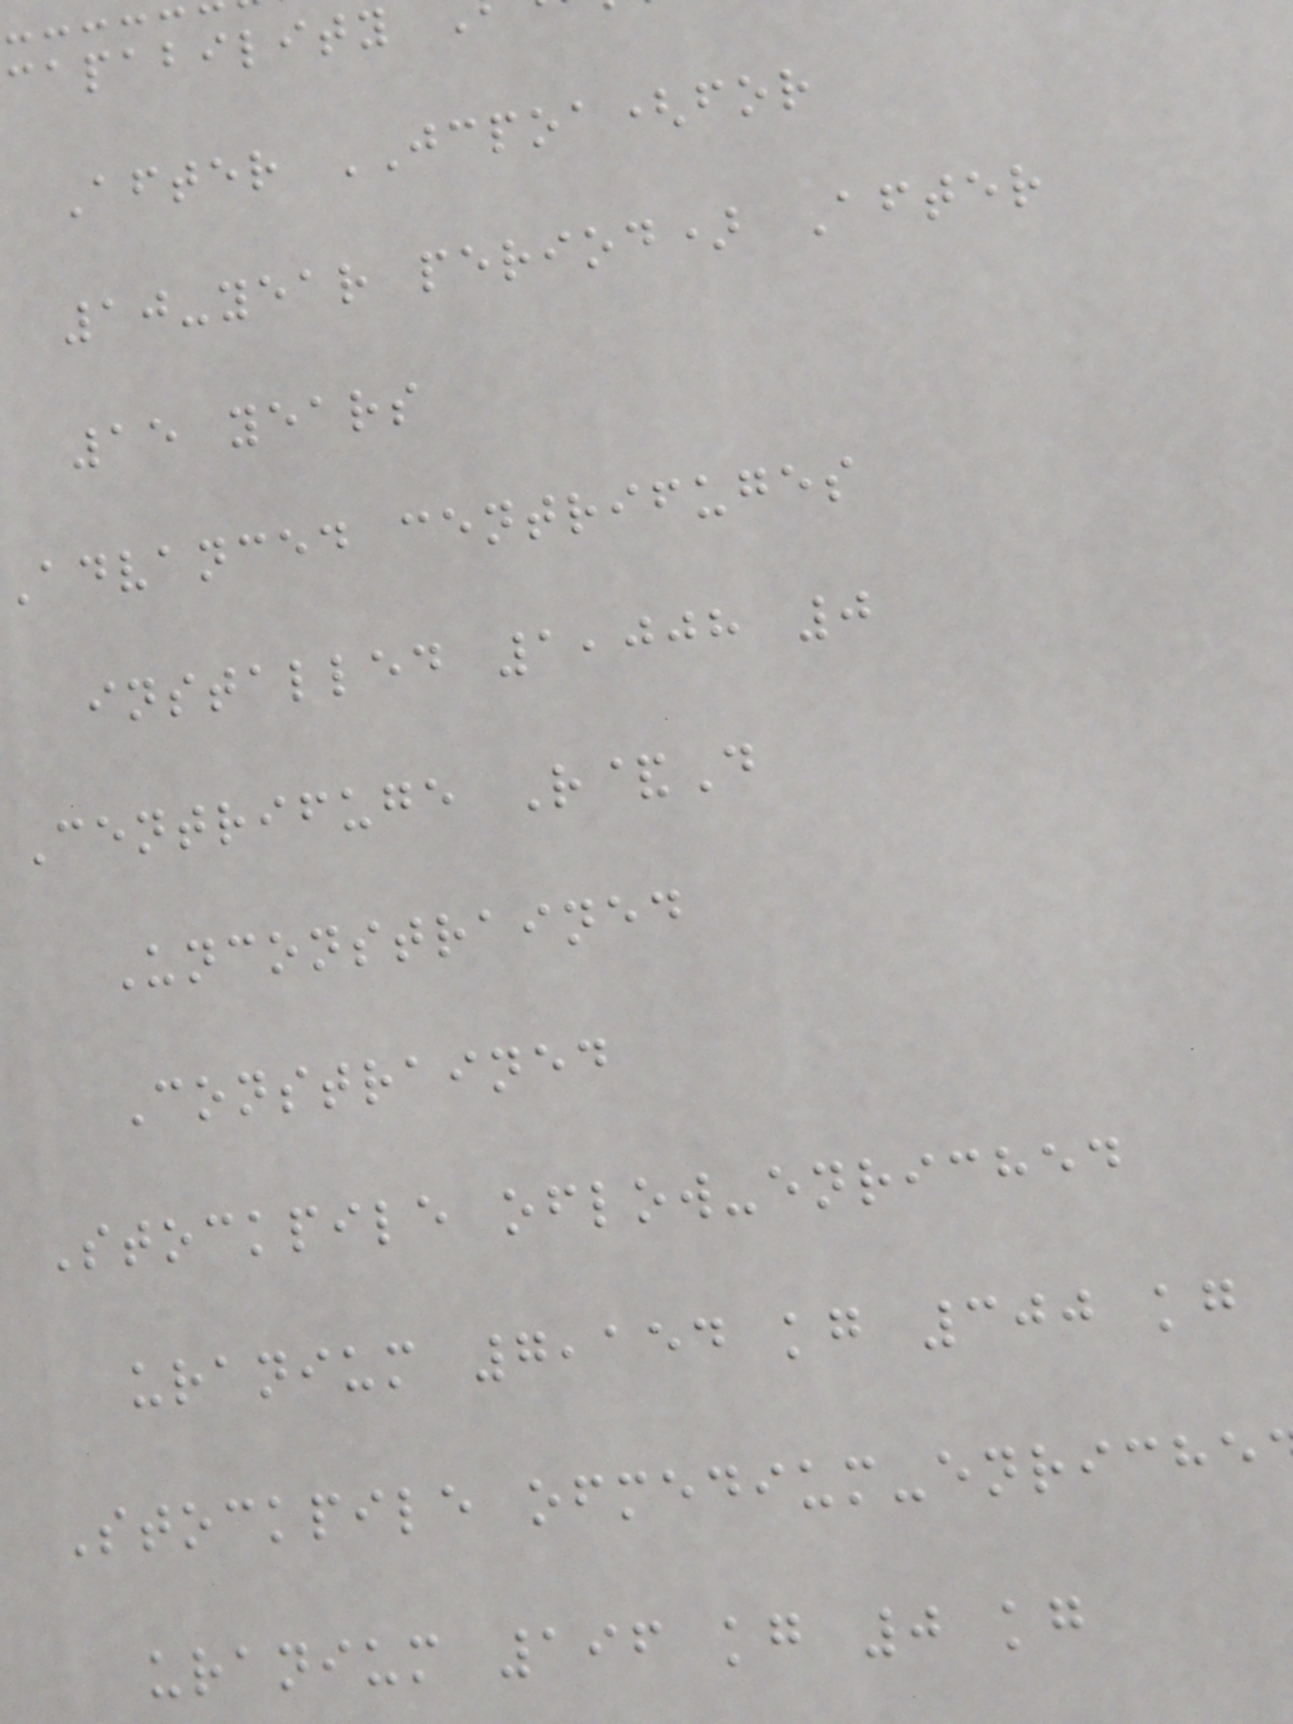capability
After JCPOA(for
10-year period) After
15 years
advanced centrifuges
installed 1,008 0
Centrifuge R&D
Unconstrained
Constrained
Stockpile oflow-enriched
uranium 7,154 kg 300 kg
Stockpile ofmedium-enriche
uranium 196 kg 0 kg
